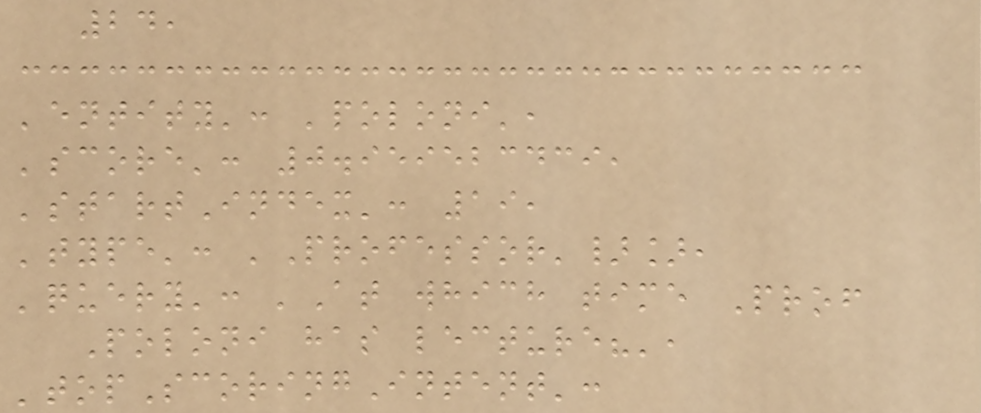24,
'entity': 'poloni',
'score': 0.959523439,
'startIndex': 19,
'type': 'Professor'}],
'query': 'At which time Prof
Poloni has lecture?',
'topScoringIntent':
